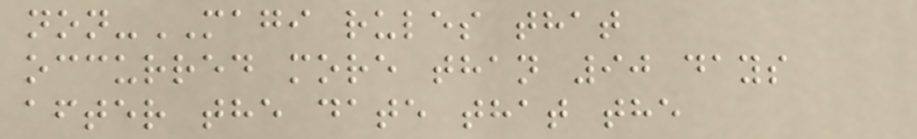non-MAGI rules that
occurred more than 90 days
after the date that the
